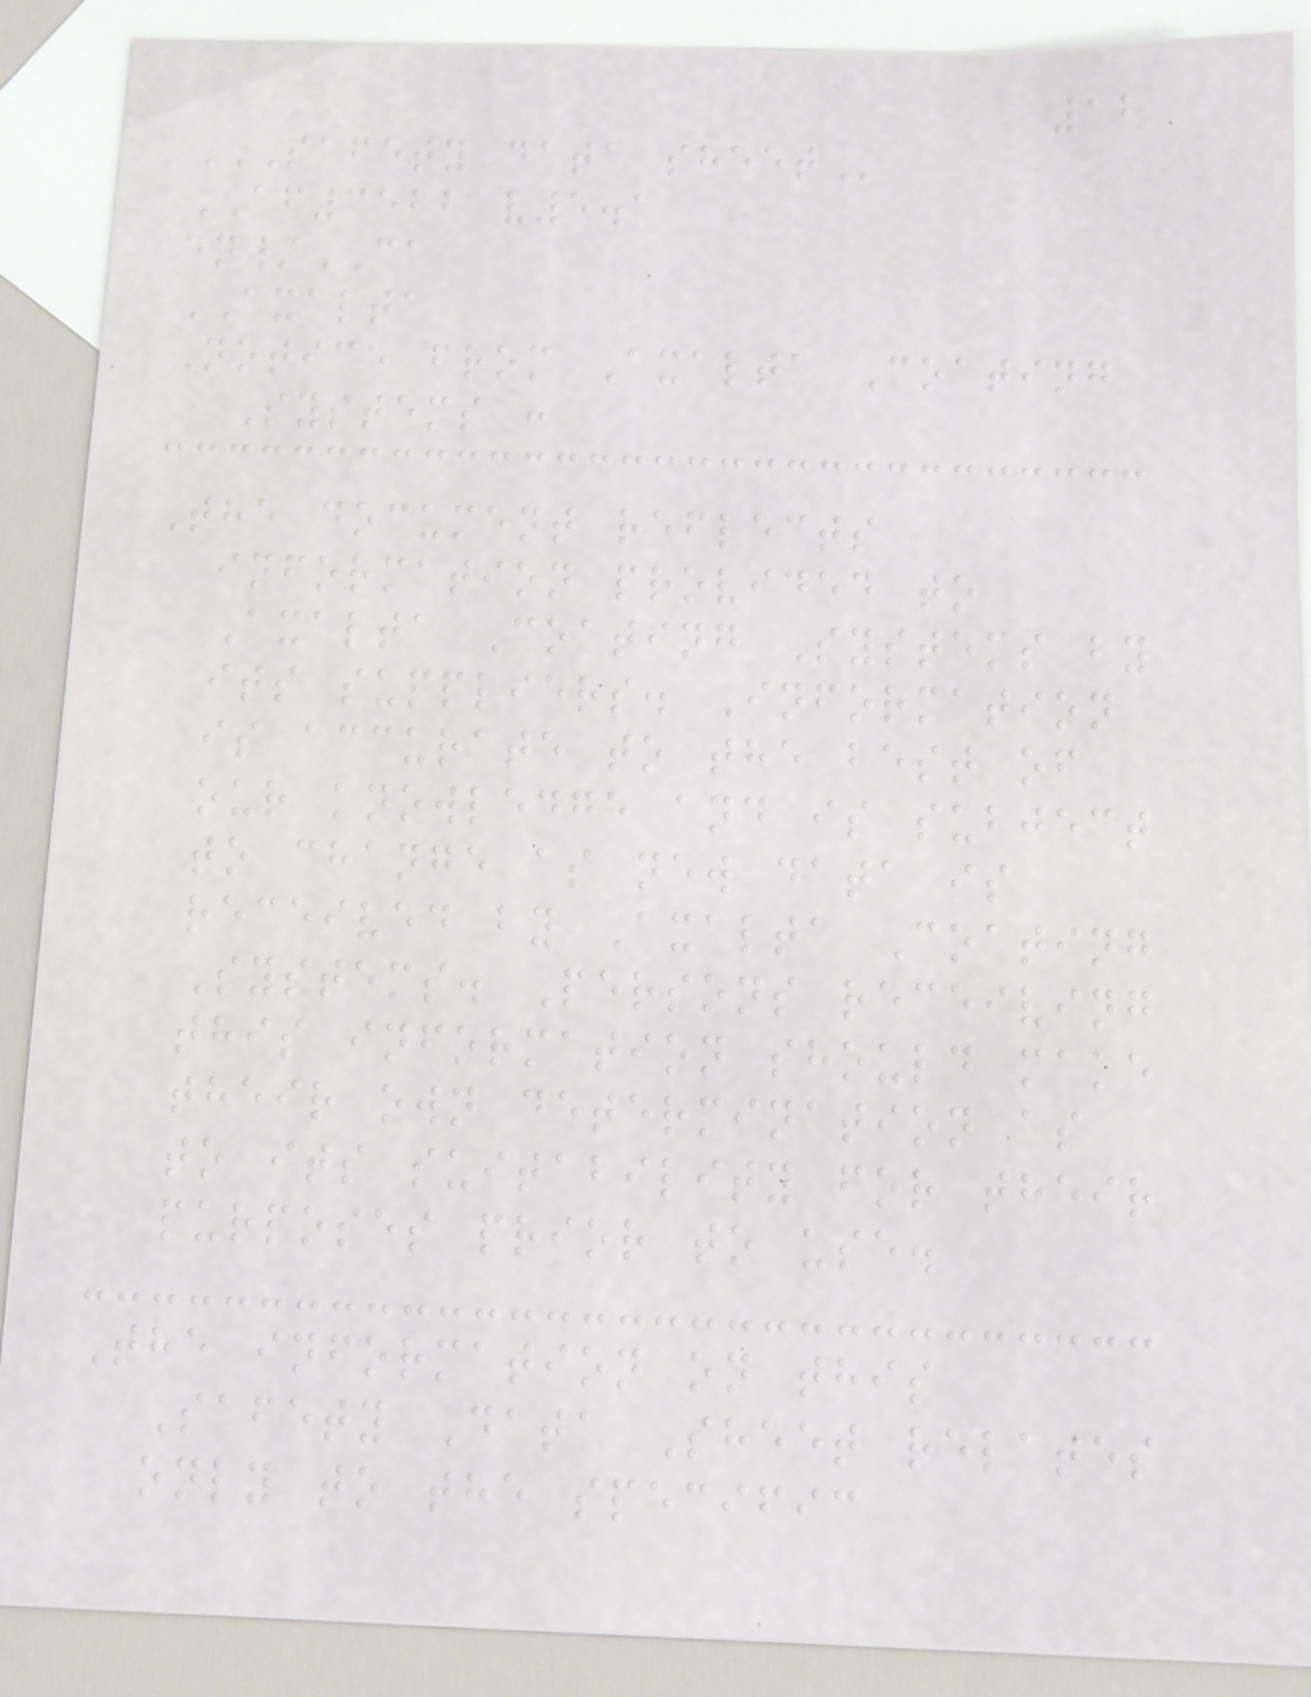12
SAFETY DATA SHEET
AF3522 v5.1
en/CA
AXALTA
Notice from Axalta Coating
Systems :
The document reflects
information provided to
Axalta Coating Systems by
its suppliers. Information
is accurate to the best of
our knowledge and is subject
to change as new data is
received by Axalta Coating
Systems. Persons receiving
this information should make
their own determination as
to its suitability for their
purposes prior to use.
The information on this
Safety Data Sheet relates
only to the specific
